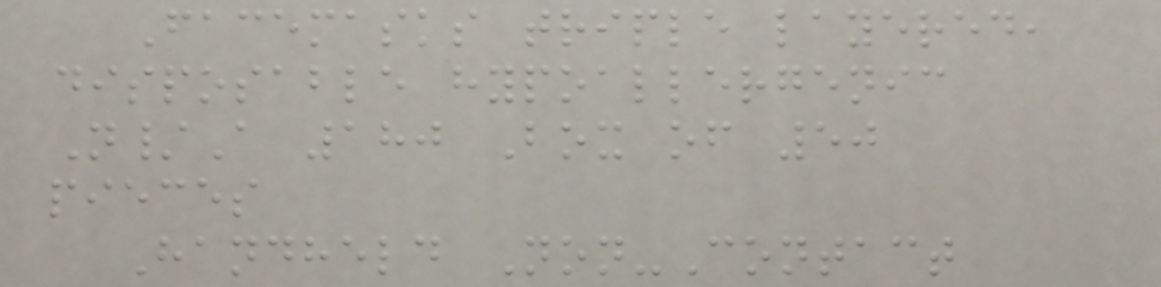Facemasks triple layered,
disposable hypoallergenic
N/A 180 Box of 50
pieces
Handheld Non-Contact
